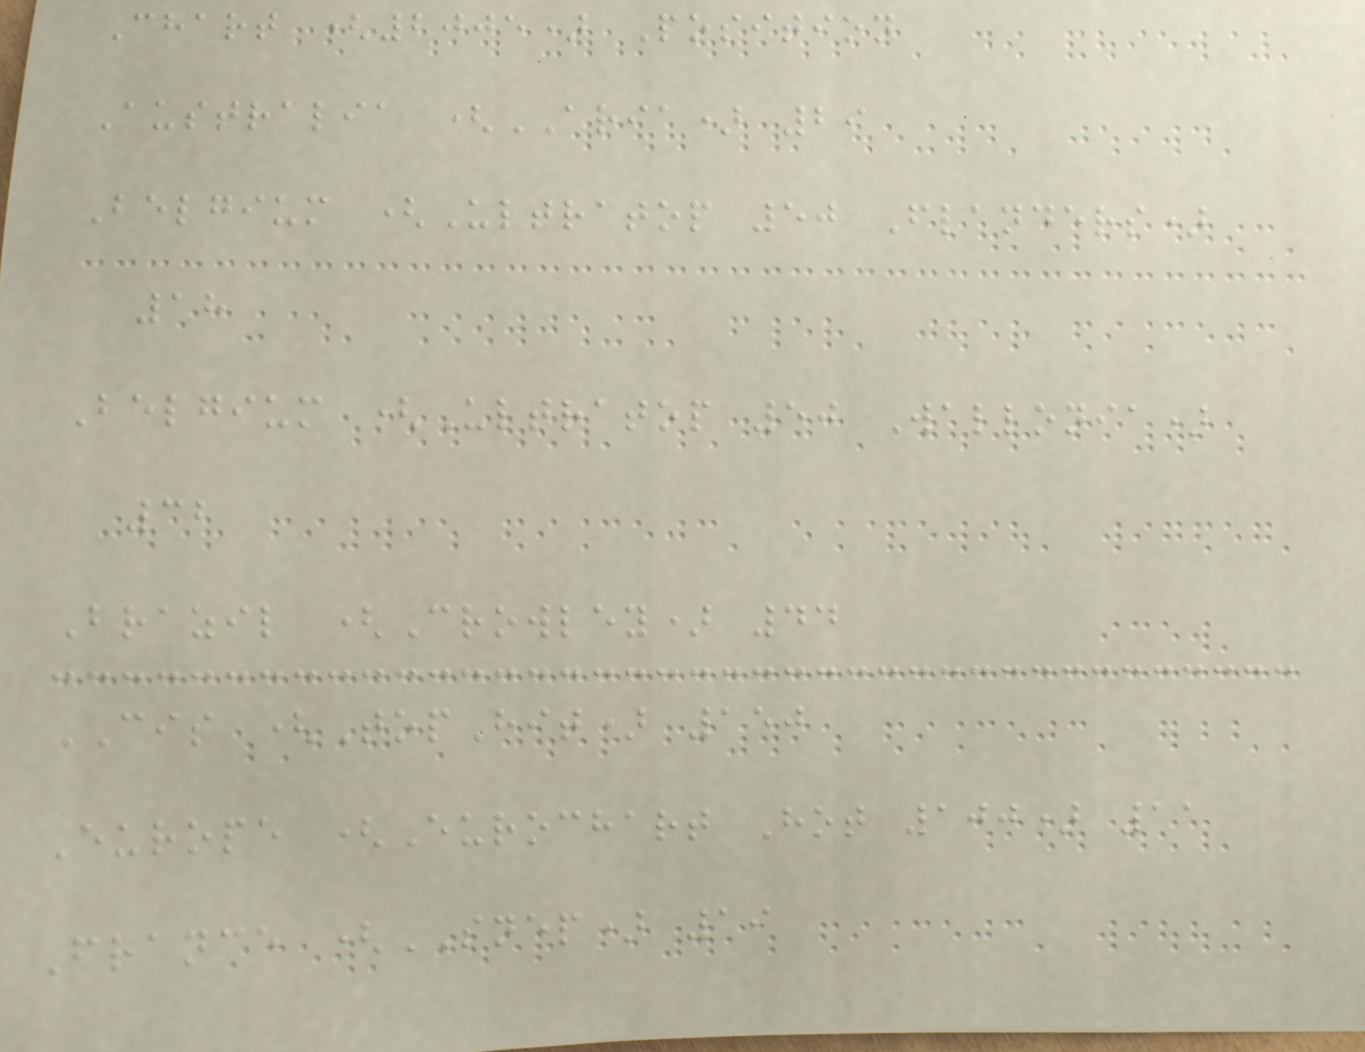Chart (2005) Position
Australia (ARIA) 29
Belgium (Ultratop 50 Flanders)
18
Belgium (Ultratop 50 Wallonia)
32
Brazil (Crowley) 44
CIS (TopHit) 150
Europe (Eurochart Hot 100) 11
France (SNEP) 19
